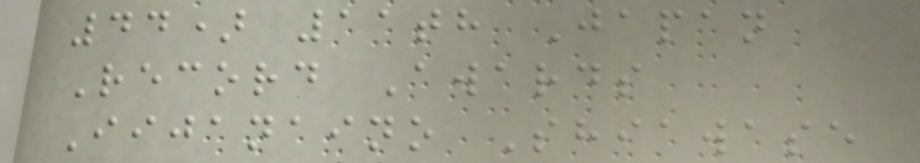44) 11th Japan
Record Awards
Iijanaino Shiawase
